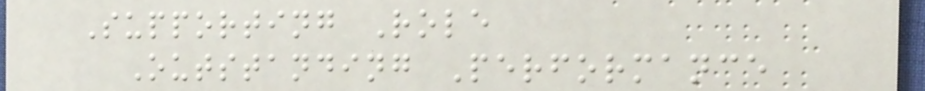Supporting Role
Outstanding Performance
